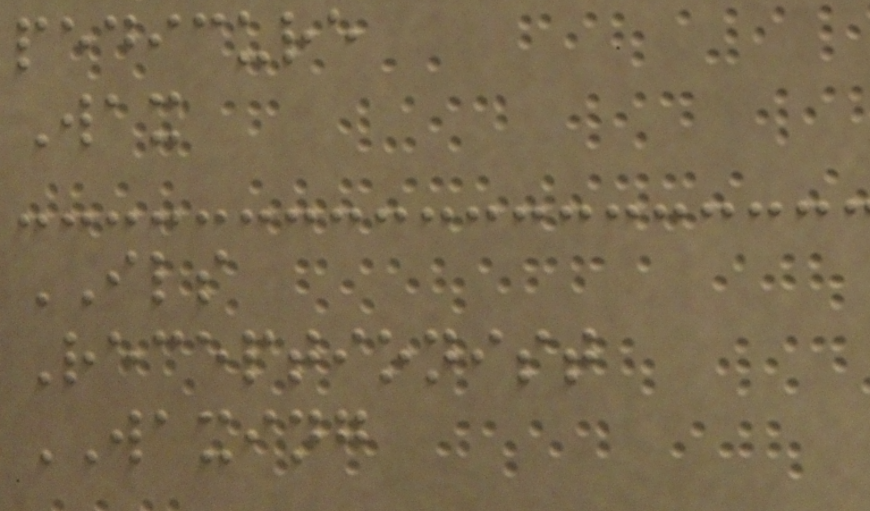pedicure
Wax
ILS
Receptionist
WAXING
